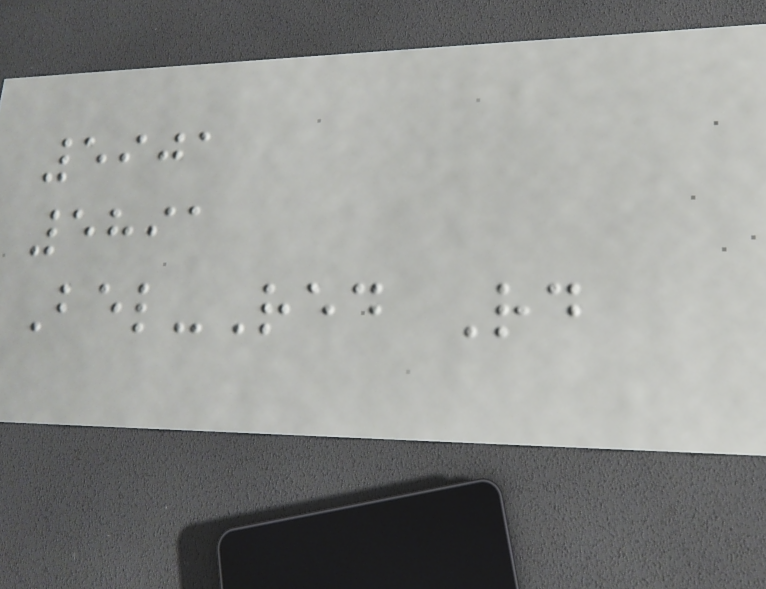5901
5891
Bel-Red Rd
